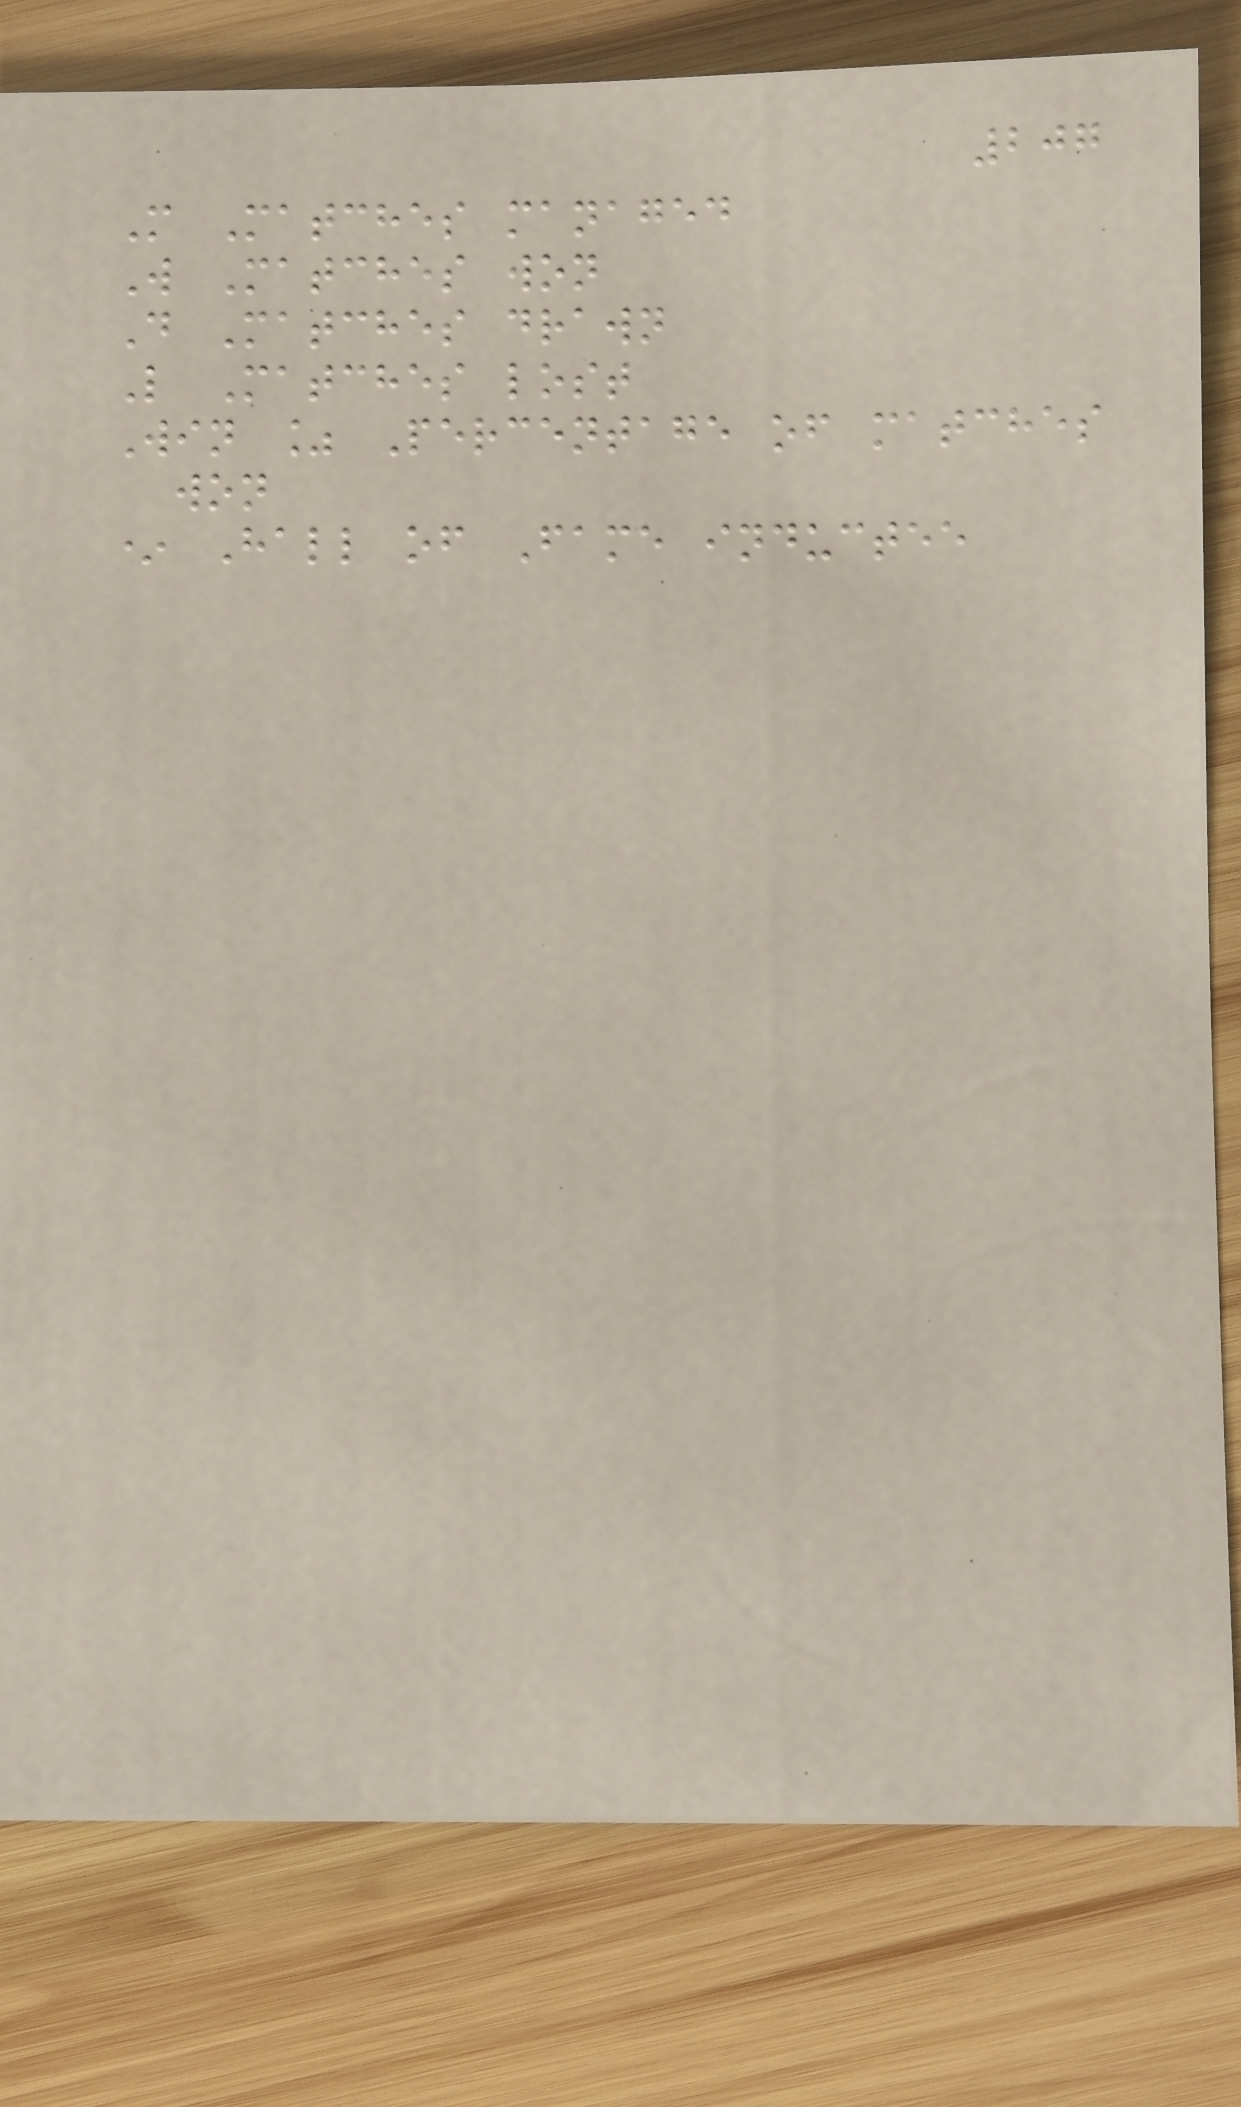207
M Matches managed
W Matches won
D Matches drawn
L Matches lost
Win % Percentage of matches
won
* Hall of Fame inductee
